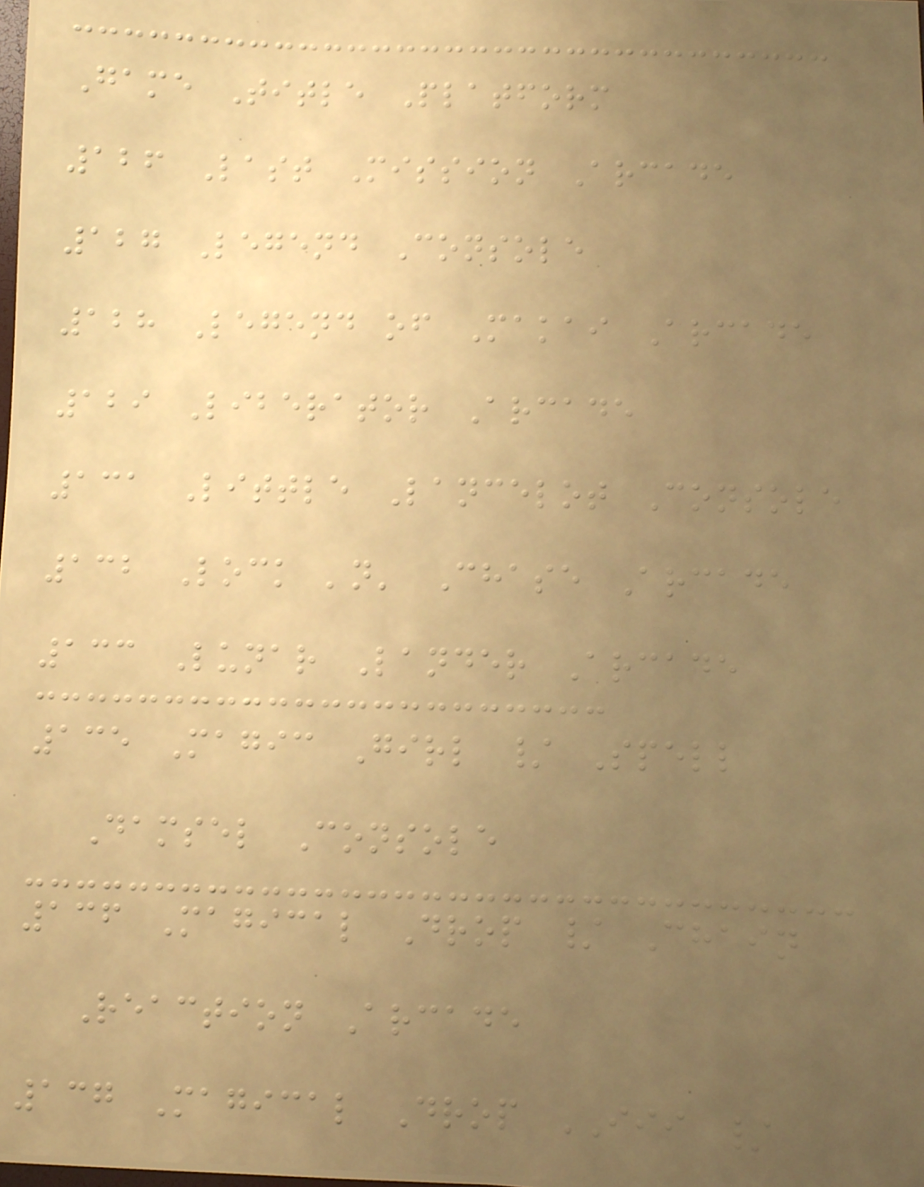Game Title Platform
126 Last Mission Arcade
127 Legend Console
128 Legend of Makai Arcade
129 Liberator Arcade
131 Little Lancelot Console
132 Lock 'n' Chase Arcade
133 Lunar Lander Arcade
135 Magic Girl / Spell
Damsel Console
136 Magical Drop / Chain
Reaction Arcade
137 Magical Drop III /
